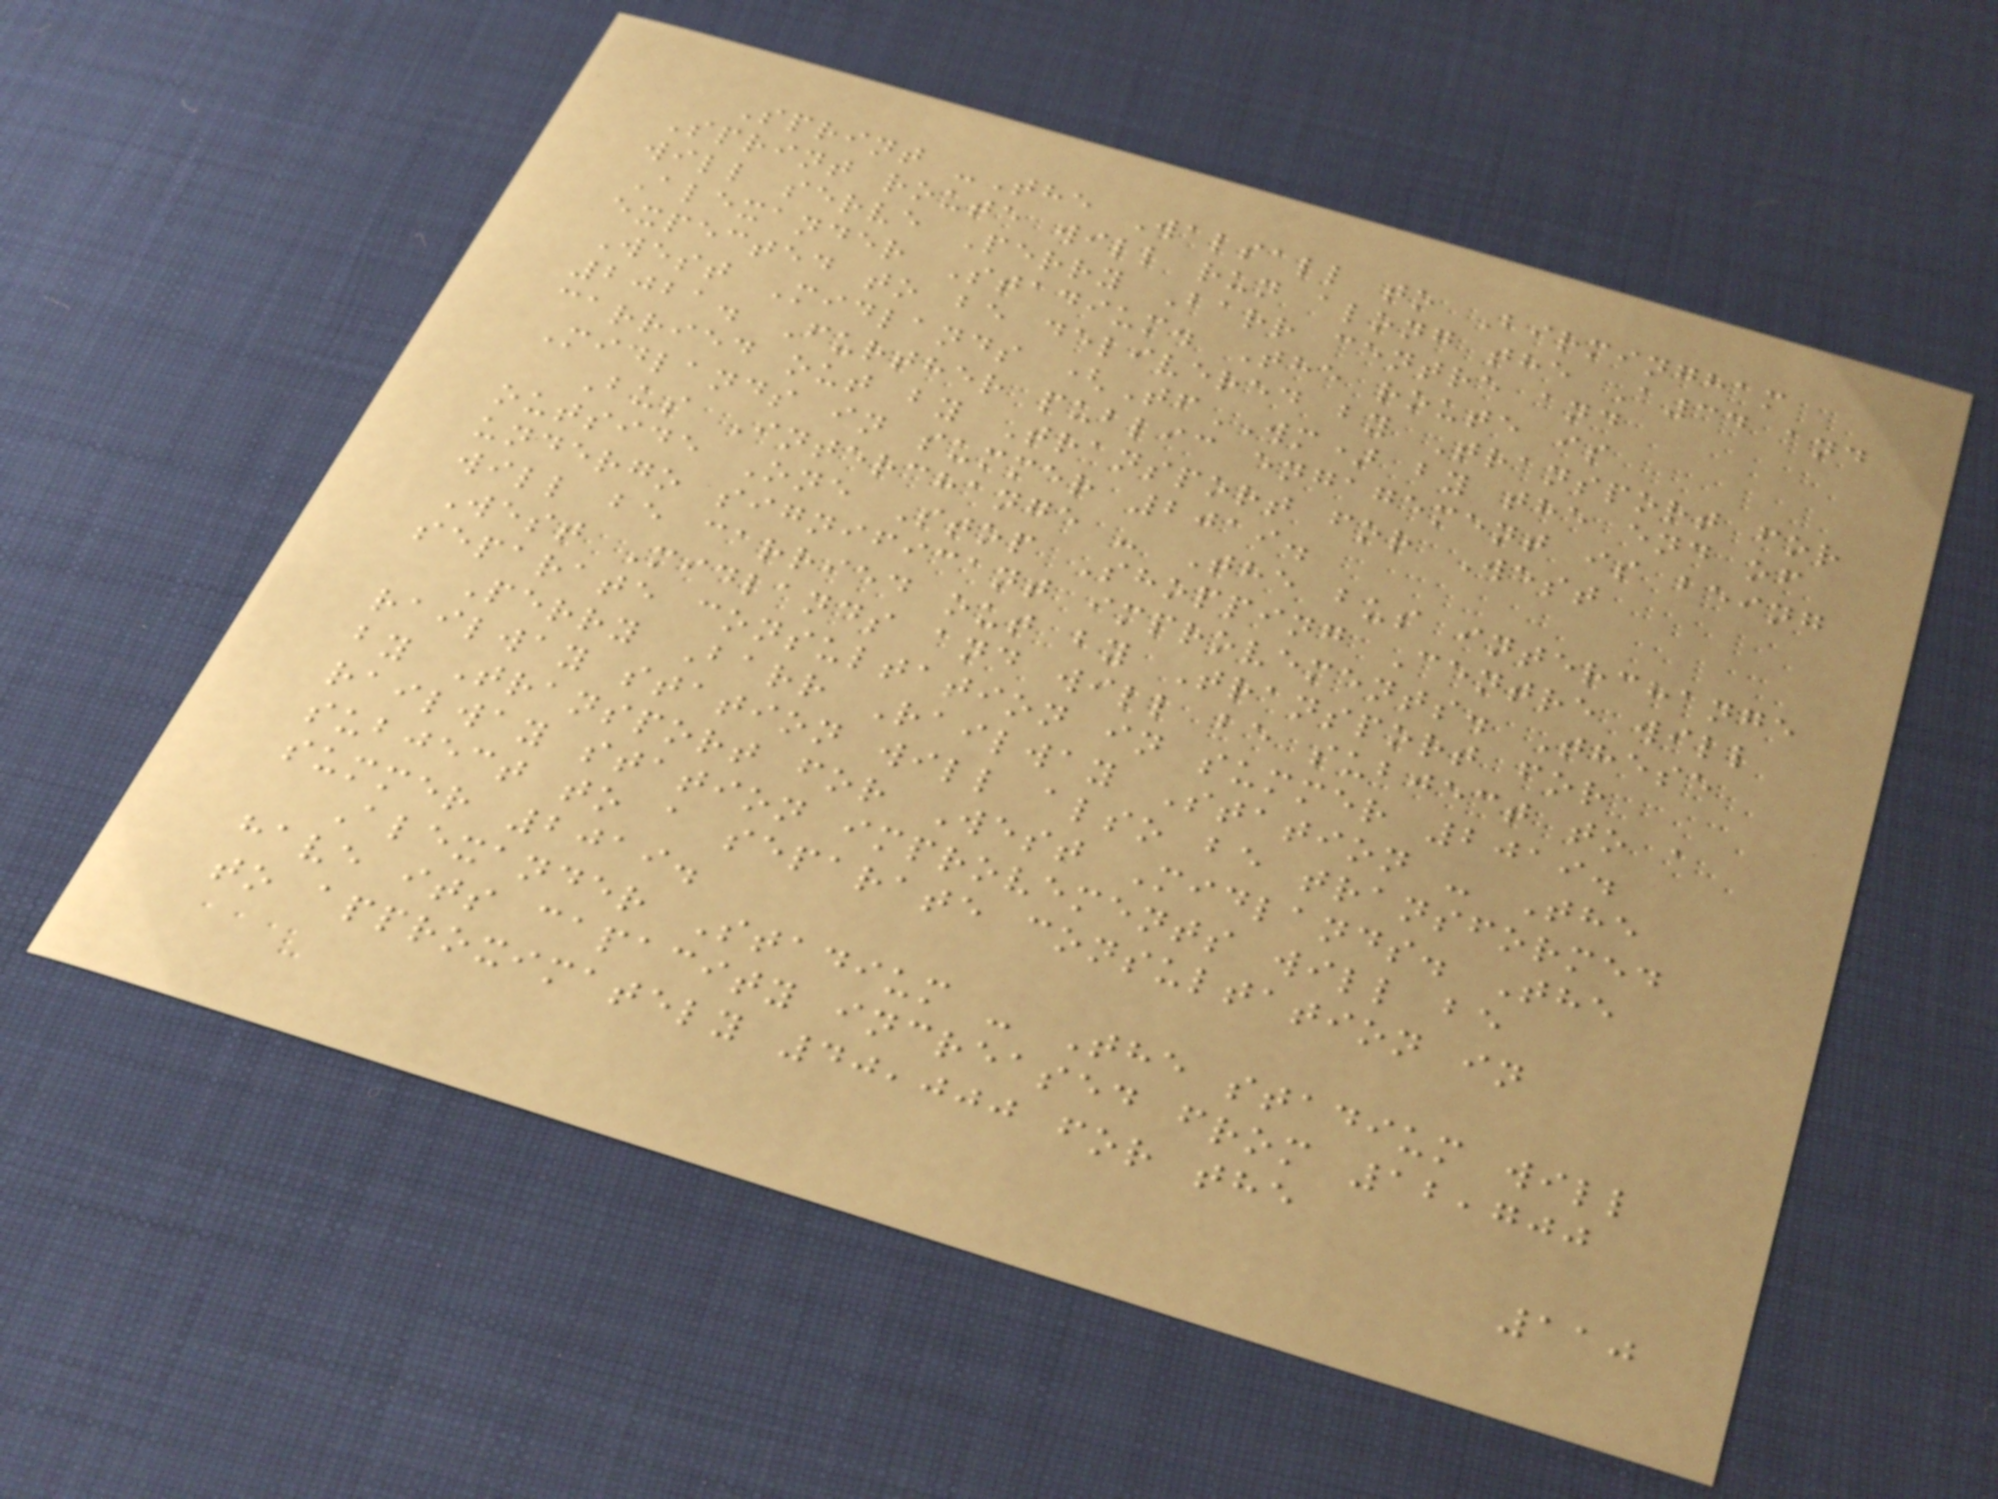Sprint -The Walsall to Birmingham
Sprint route will run along the A34 and
will serve Perry Barr centre and
Alexander Stadium. The route is
expected to be delivered by Transport for
West Midlands (TfWM) by the end of
2021. Further public engagement is being
carried out by Transport for West
Midlands in summer 2019.
Bus Interchange - The bus interchange
outside One Stop Shopping Centre will
undergo significant improvements. These
will be carried out by Transport for
West Midlands and will be subject to a
separate consultation in summer 2019.
Perry Barr Railway Station - The
railway station will also be transformed
by Transport for West Midlands. The
railway station improvements will be
subject to a separate consultation in
summer 2019.
Alexander Stadium - The stadium will
have its capacity increased from 12,700
to approximately 40,000 for the
110
